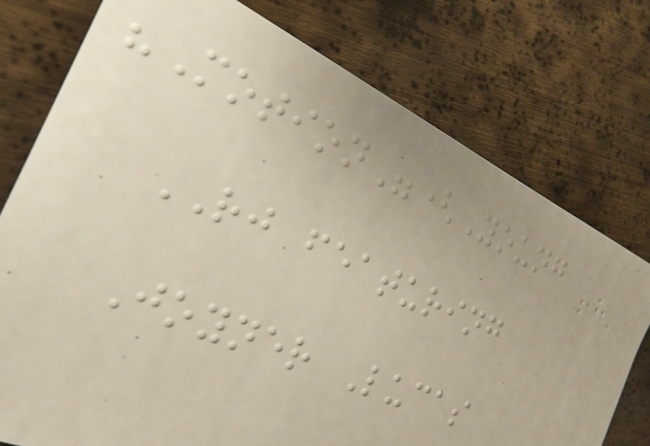"Motion"(Young
RJ featuring
Joyner Lucas
